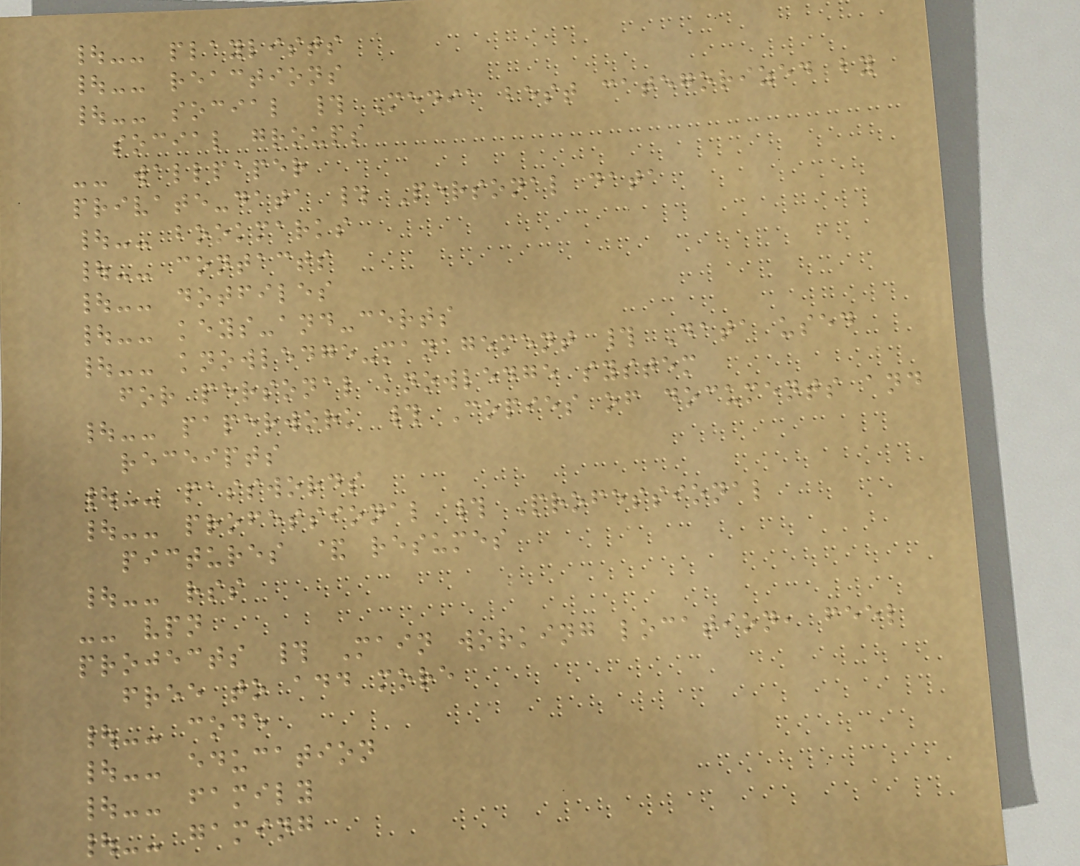|-- playlists
|-- reactions
|-- social # Media best categorized by
social groups
-- wallpaper
private-data # Personal data
|-- bookmarks
|-- contacts
|-- dotfiles
|-- keys-and-certs
|-- knowledge-management # Data used
for personal knowledge system
|-- paperwork # Copies of documents and
receipts
|-- passwords
|-- professional # Professional
pictures & resumes
|-- rss
-- vpn
projects # Main working location, feel
free to add more
|-- code
|-- education
|-- family
|-- gaming
